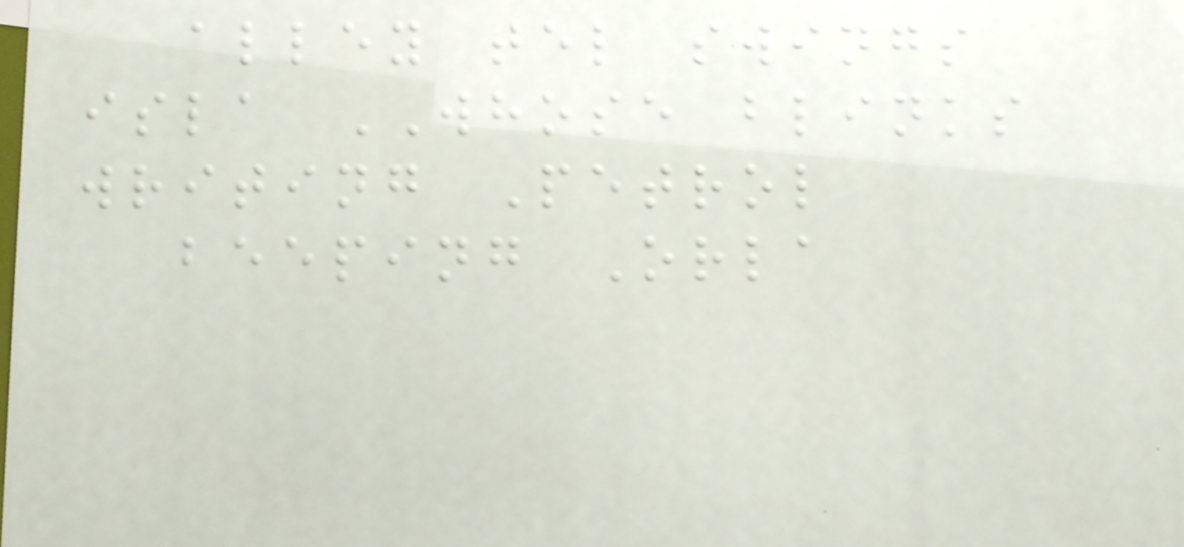alley tel swings
isla WHOSE blinks
writing Petrol
beeping Orla
